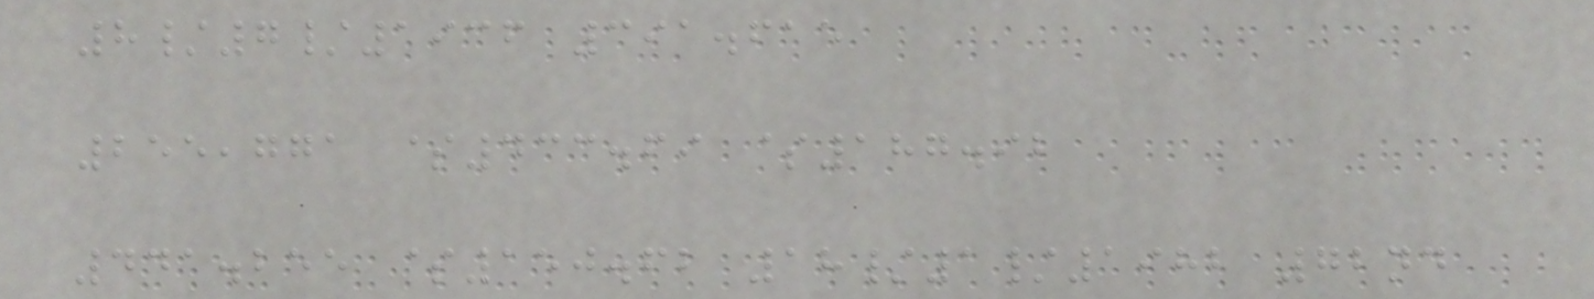8/7/1936 391.615
255,771 $433.69 $187.92
441.255 $150.62 18/1/1982 72nd
